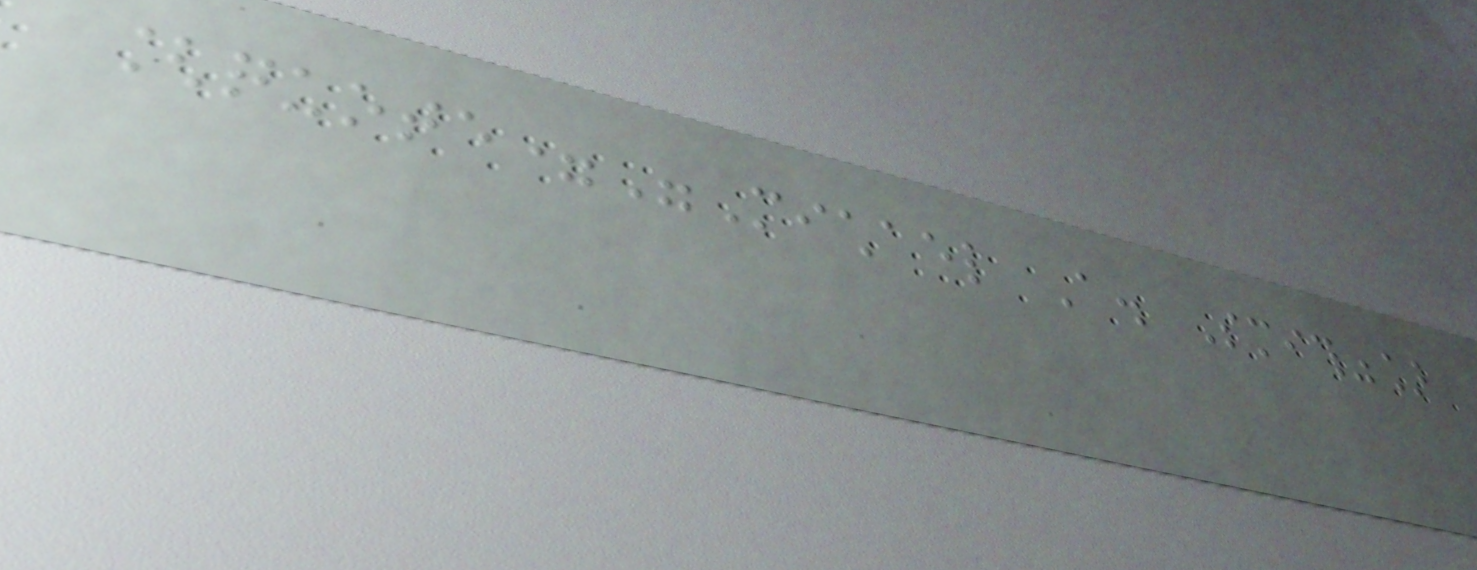[quote="Michael A. Smith"]
